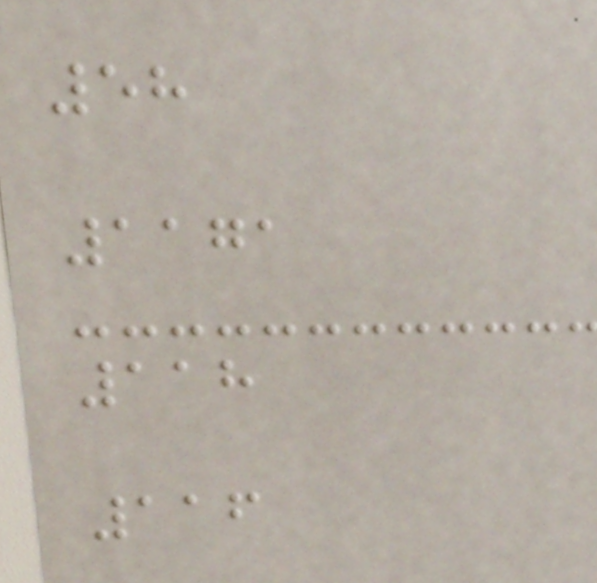58
1171
118
116
